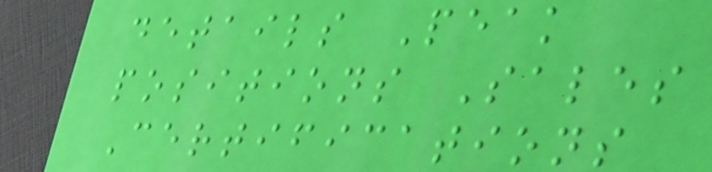details Peak
positions Sales
Certifications
